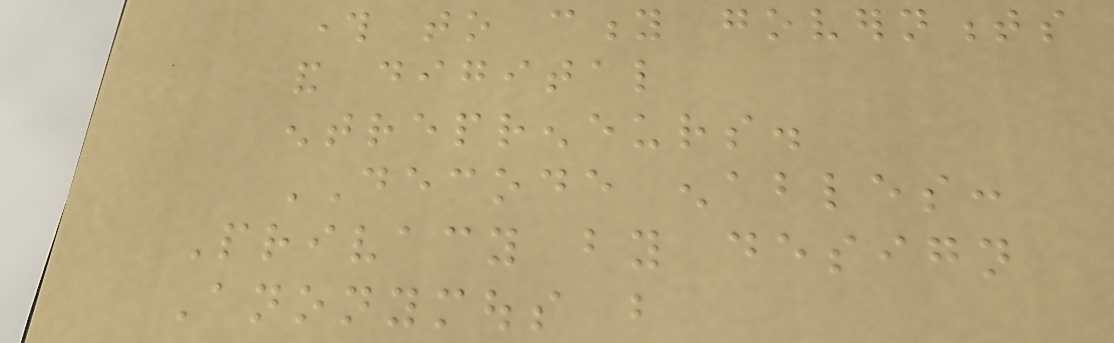through to city governments
and digital
entrepreneurs.
DECODE enables:
Privacy by design
Anonymous but
